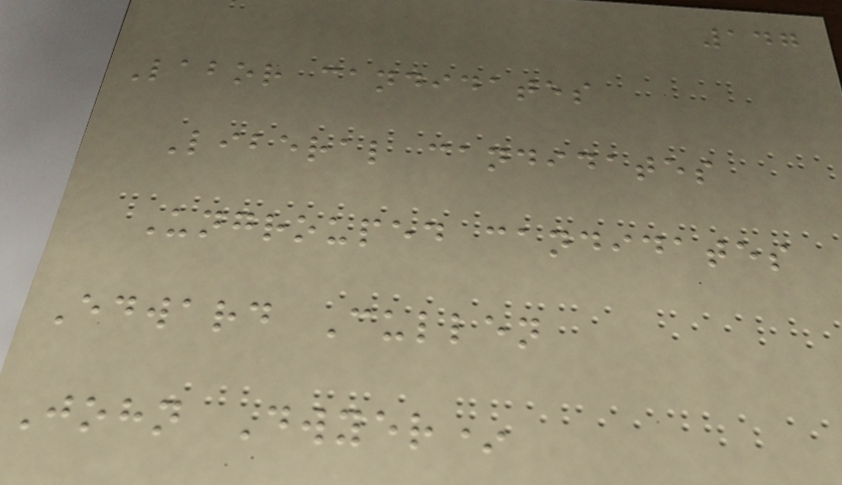147
Labor candidates
Liberal candidates
Ungrouped candidates
Edward Cullen
John Dwyer*
